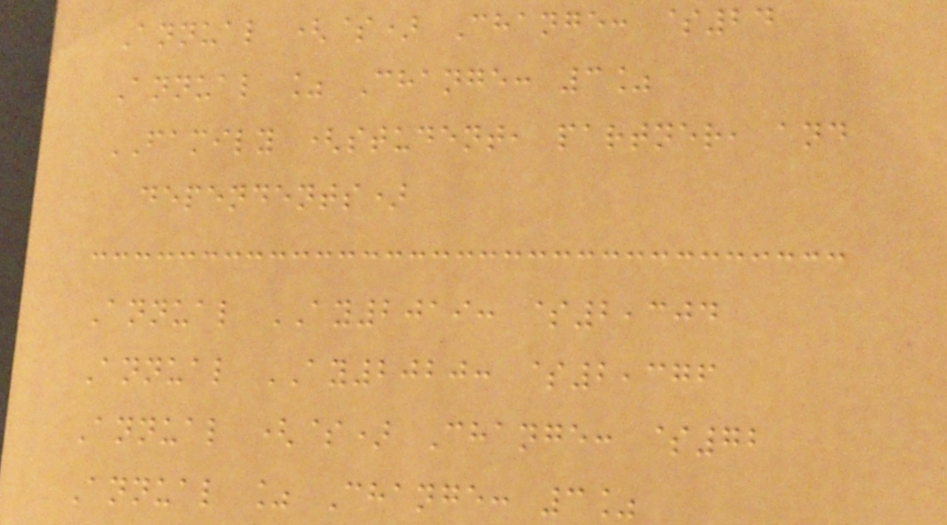Annual ($) Change: $24
Annual % Change: 3%
FAMILY (student, partner, and
dependents)
Annual AY2019: $2,304
Annual AY2020: $2,376
Annual ($) Change: $72
Annual % Change: 3%
